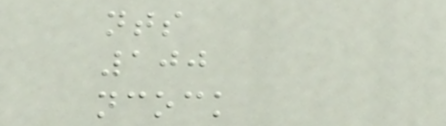nts
100
ncock
